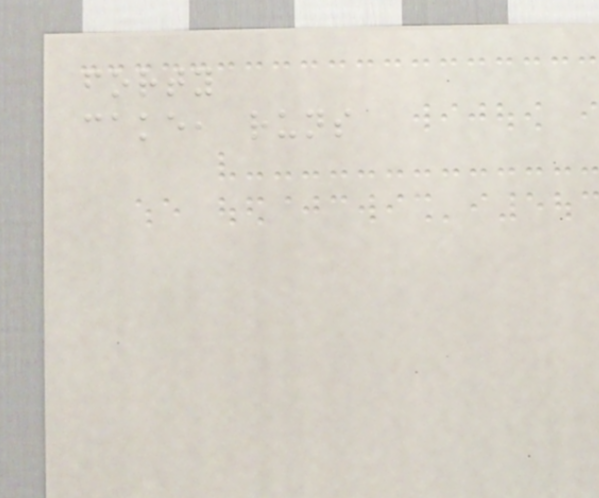forty
cake, runs
